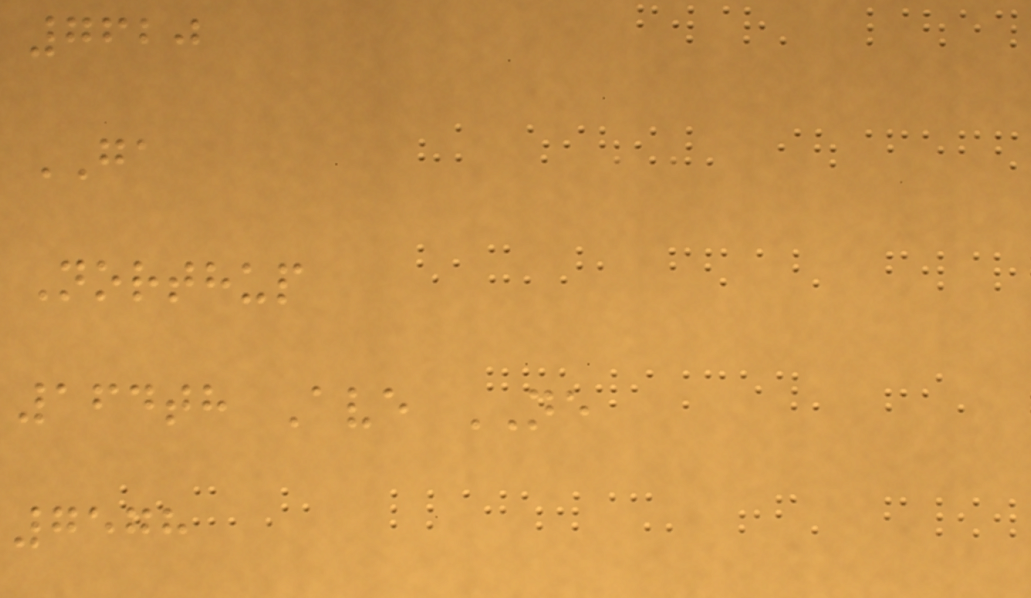7620
GA
Northup
164th Ave NE
7578
